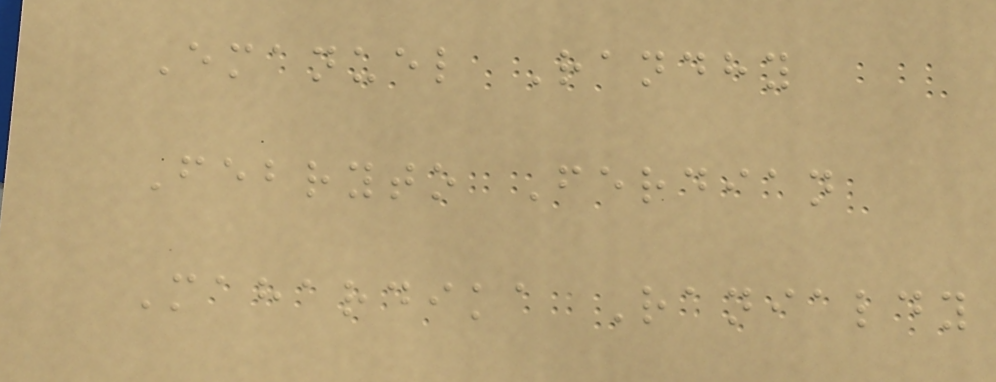Emanuel Randhy
Febryto Ferdian
Mahardika Ranialdy
